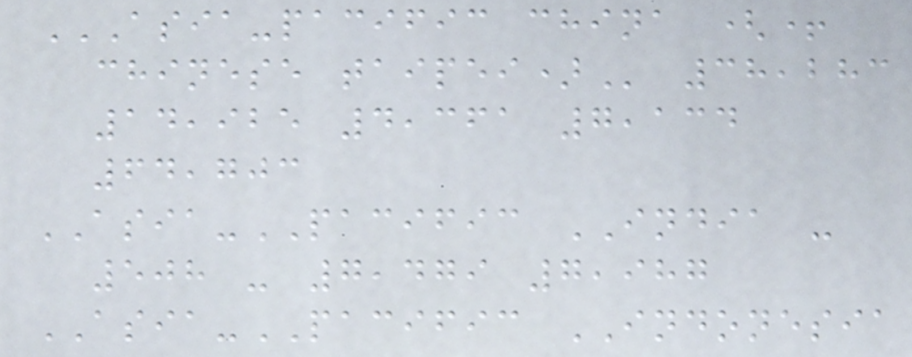ASIA-PACIFIC CHINA (+
CHINESE TAIPEI) 38,283
14,925 4,361 7,134
64,703
ASIA-PACIFIC INDIA -
508 - 7,479 7,987
ASIA-PACIFIC INDONESIA
